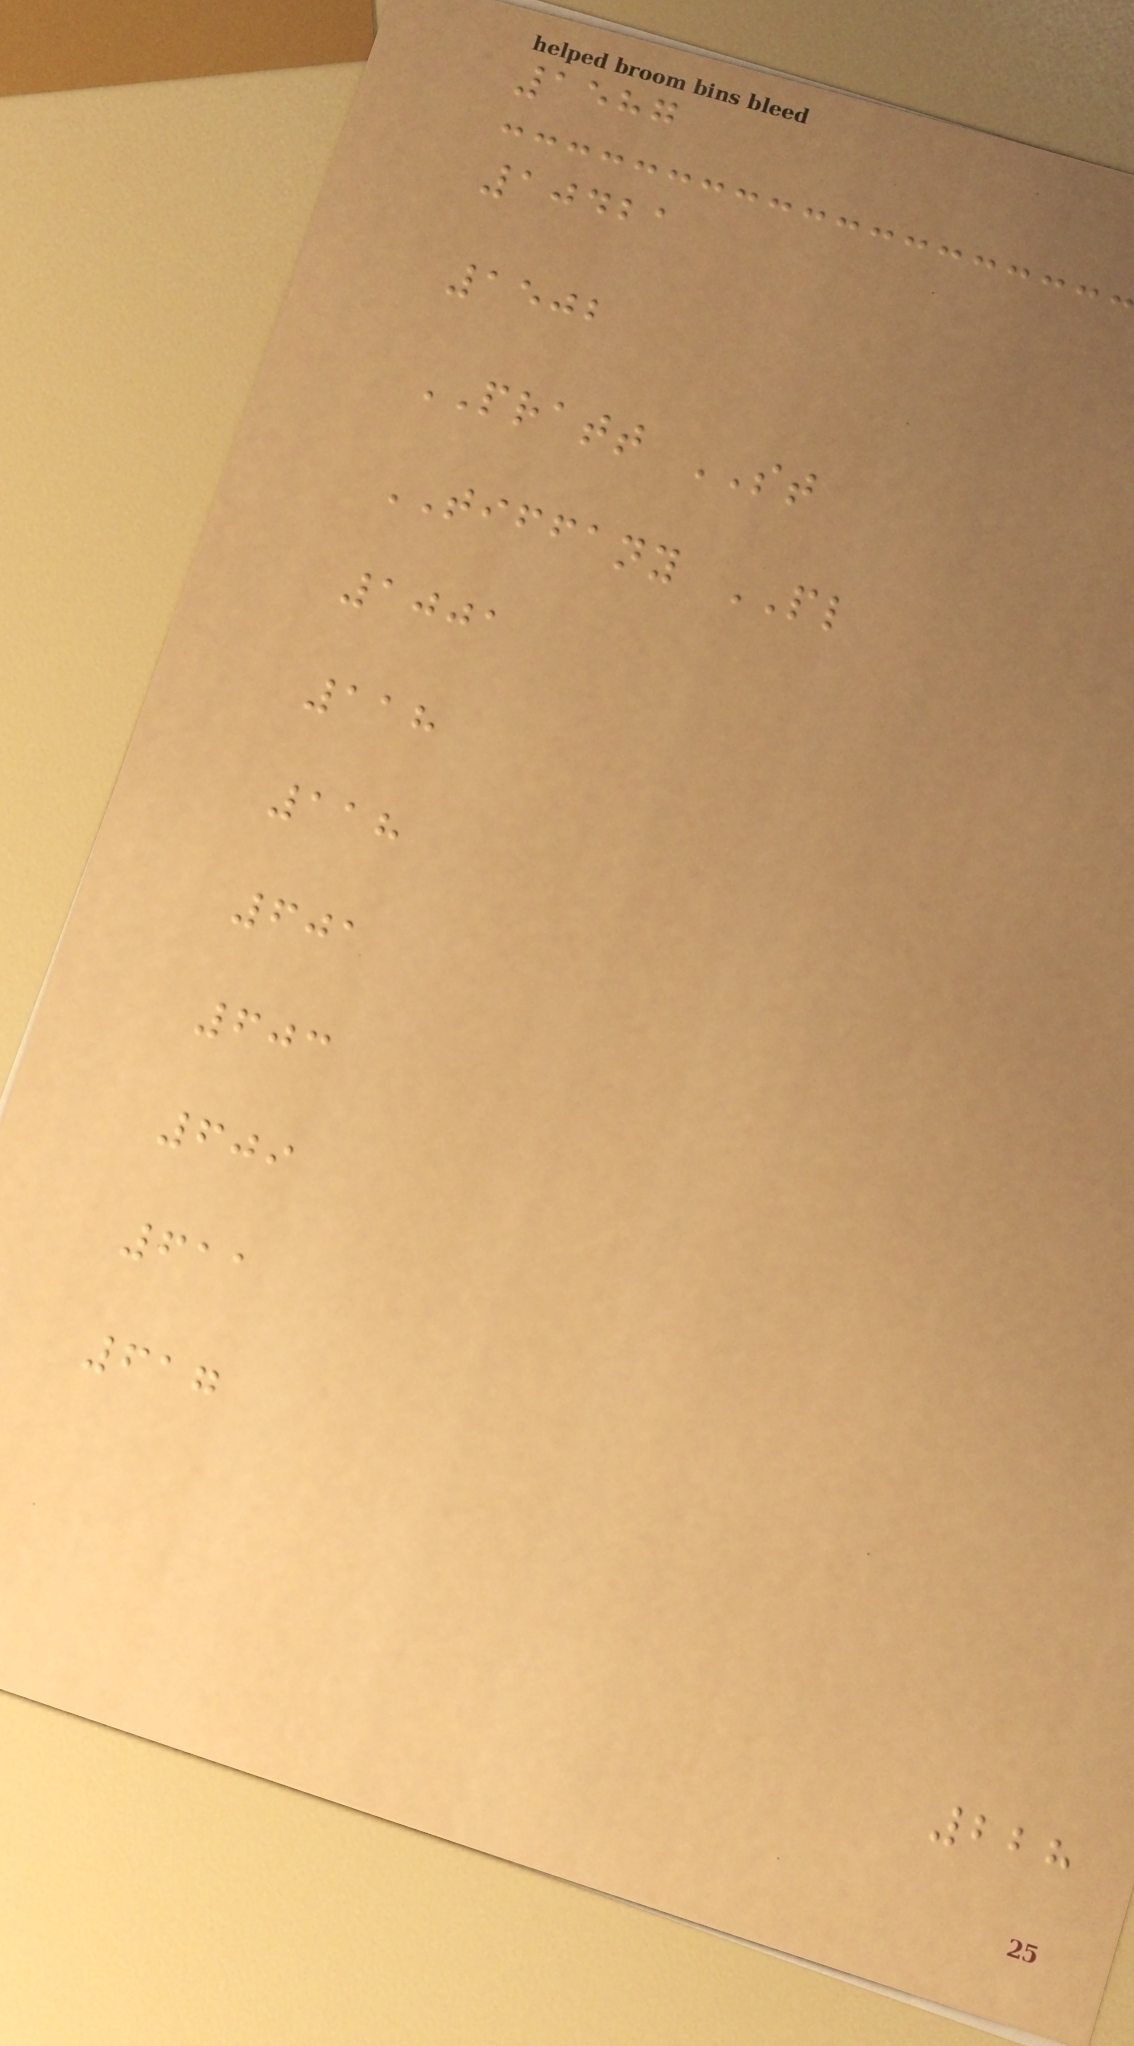1587
10421
1502
PRATT ST
TIFFANY PL
1001
118
118
601
603
609
611
617
228
